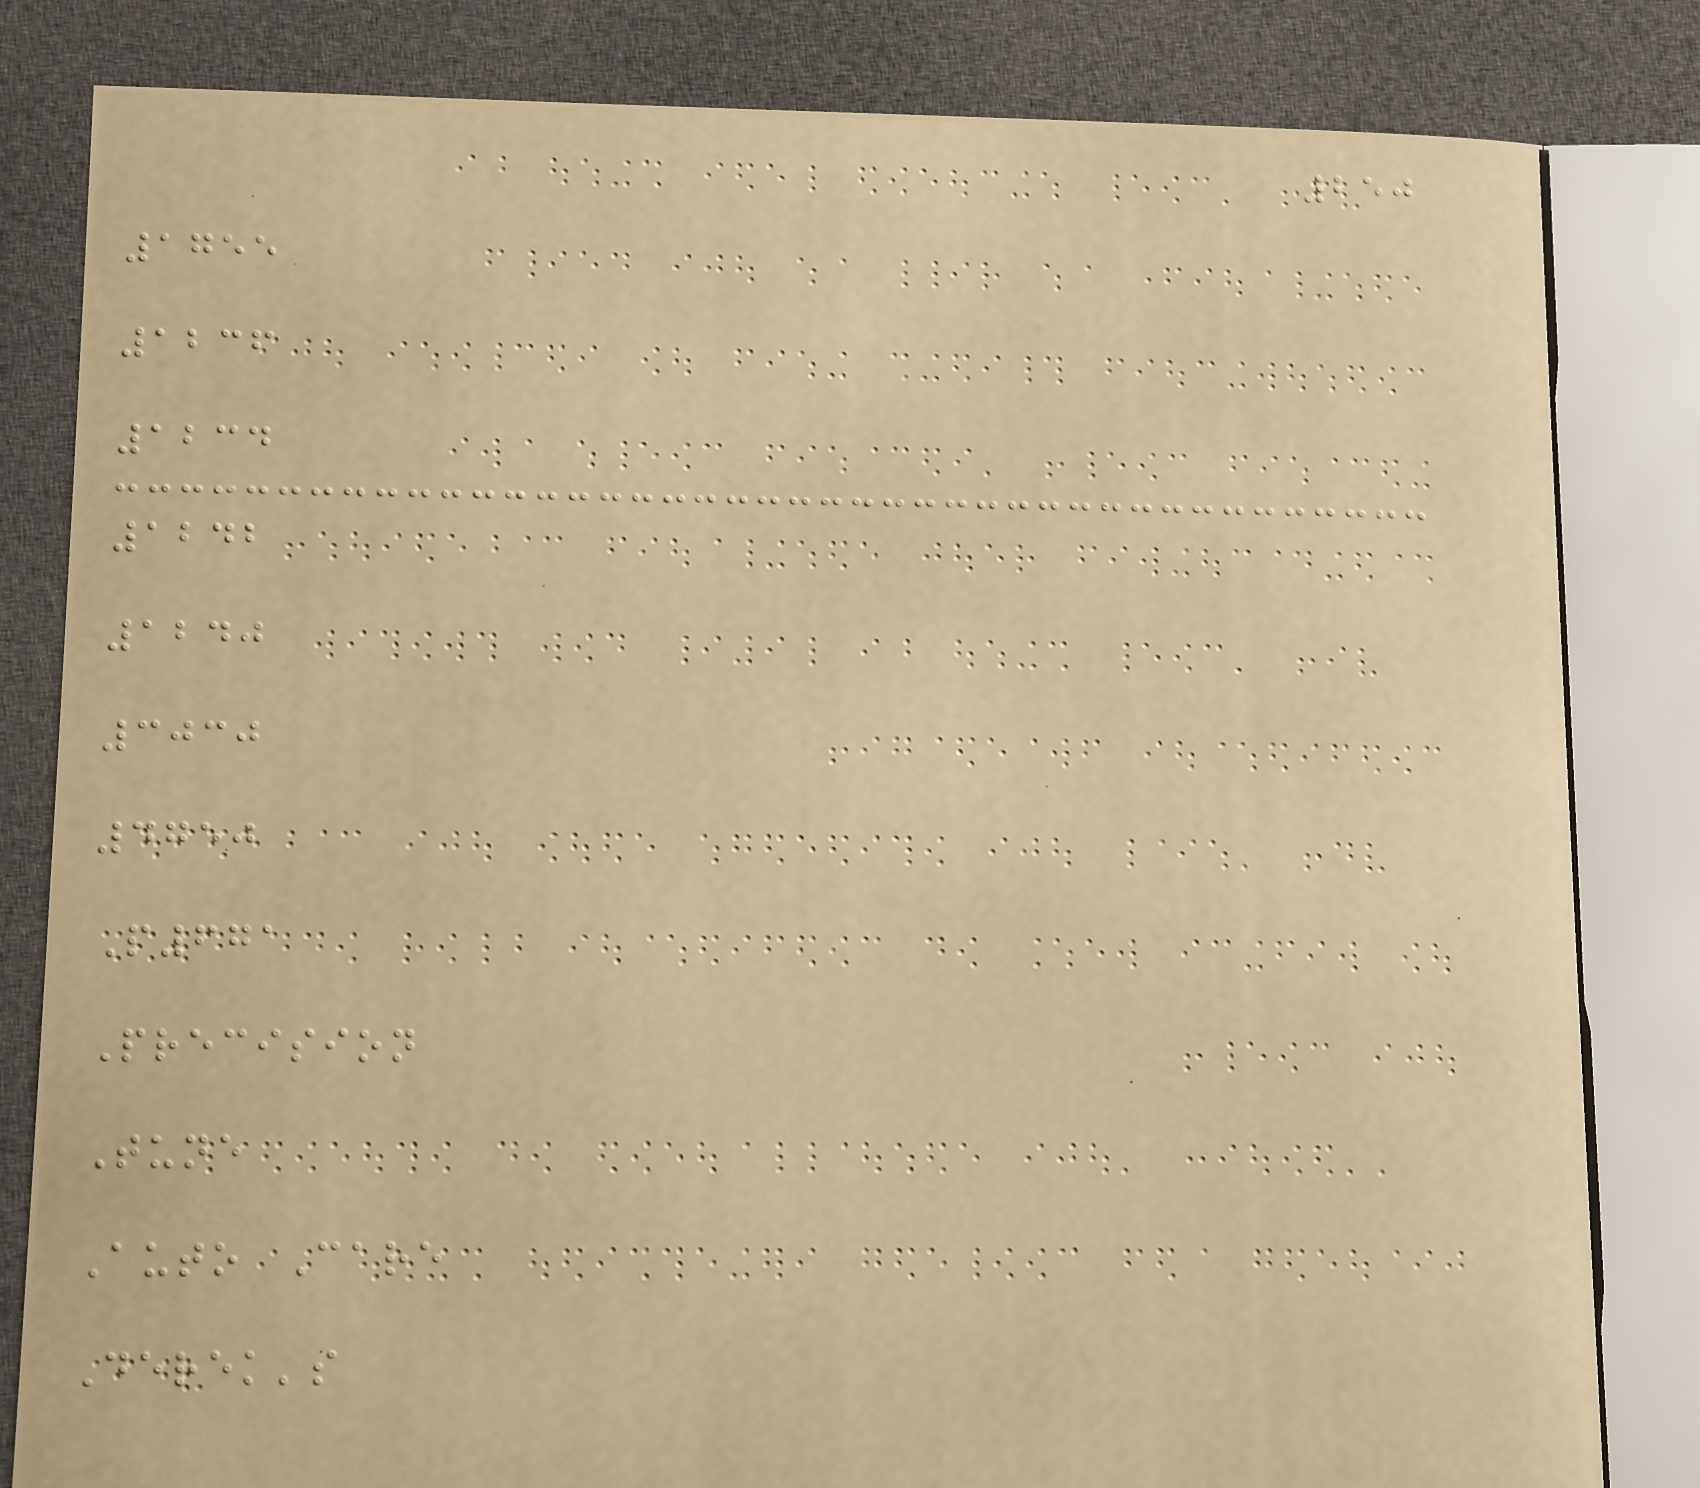250
1755
1236
1234
1242
1240
3030
4750
P671
Precision
Tune
Auto Care
Derek's
